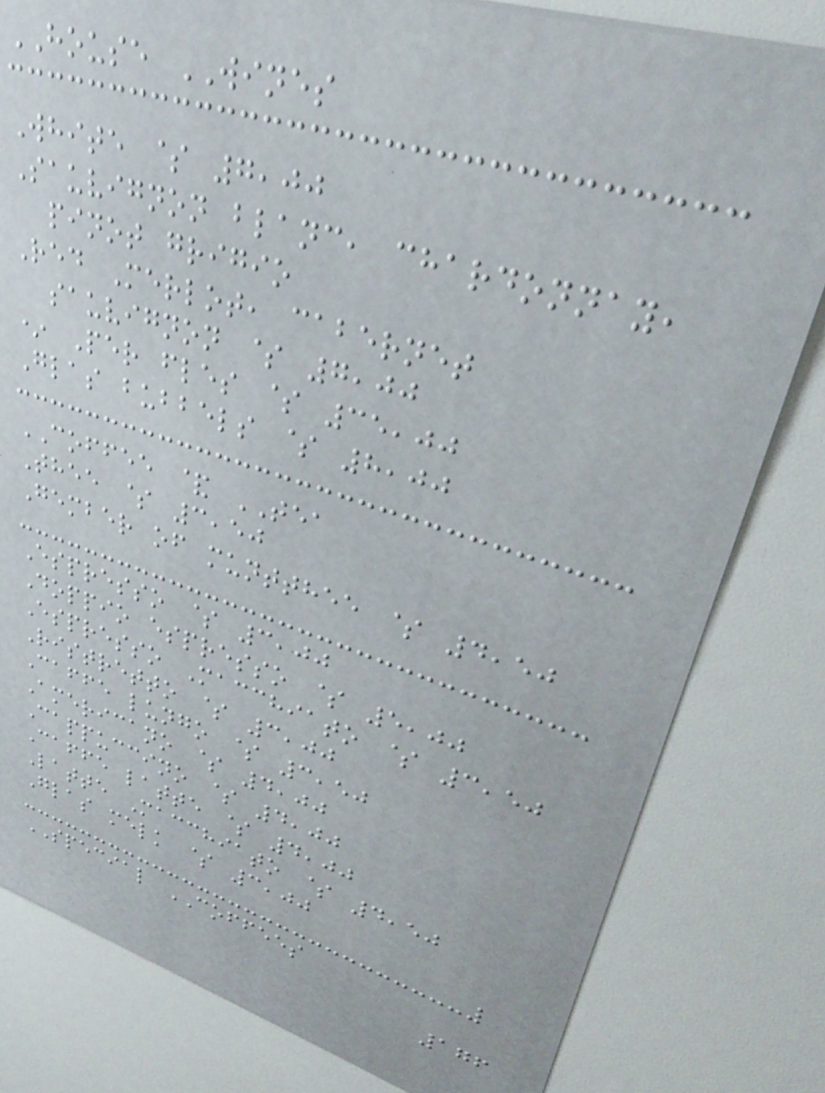HOUSE WINES
White $ 7,00
Sauvignon blanc, chardonnay,
pinot grigio
Red Merlot, cabernet
sauvignon $ 7,00
* Per fles $ 35,00
Glas bubbels $ 8,00
COFFEE & TEA
Thee $ 3,50
Gember of muntthee $ 4,50
Espresso $ 3,00
Doppio espresso $ 5,00
Espresso Macchiato $ 3,50
Ristretto $ 3,00
Caffe lungo $ 3,50
Americano $ 4,00
Cappuccino $ 4,00
Caffe latte $ 4,00
Latte Macchiato $ 4,50
Glas melk $ 3,00
SPECIAL COFFEES
176
